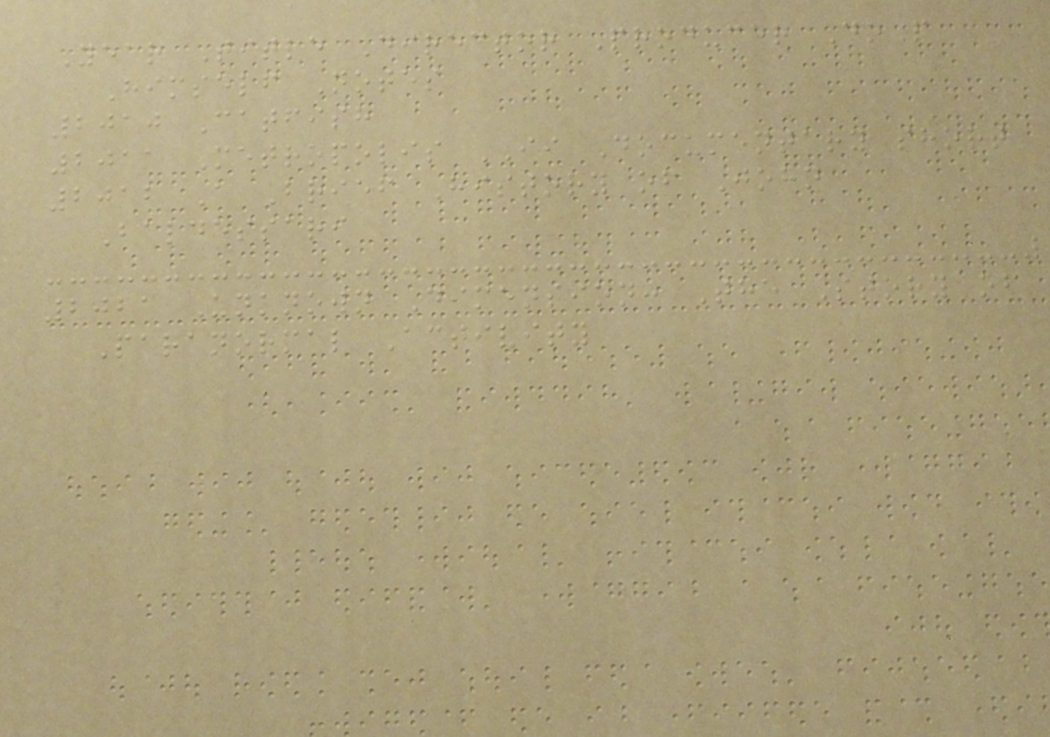Year Title Director Producer DoP
Himself Notes
2010 Catfish
2011 Metropolis II Documentary short
2012 A Brief History of John
Baldessari
2021 Unknown Dimension: The Story of
Paranormal Activity
